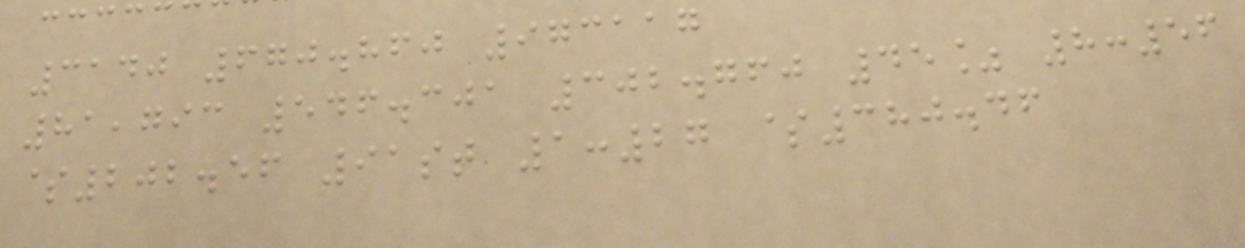3140 670.860 973117
81,793 546.301 302.760 45% 8:56
$202.56 91st 1:27 $380.46
